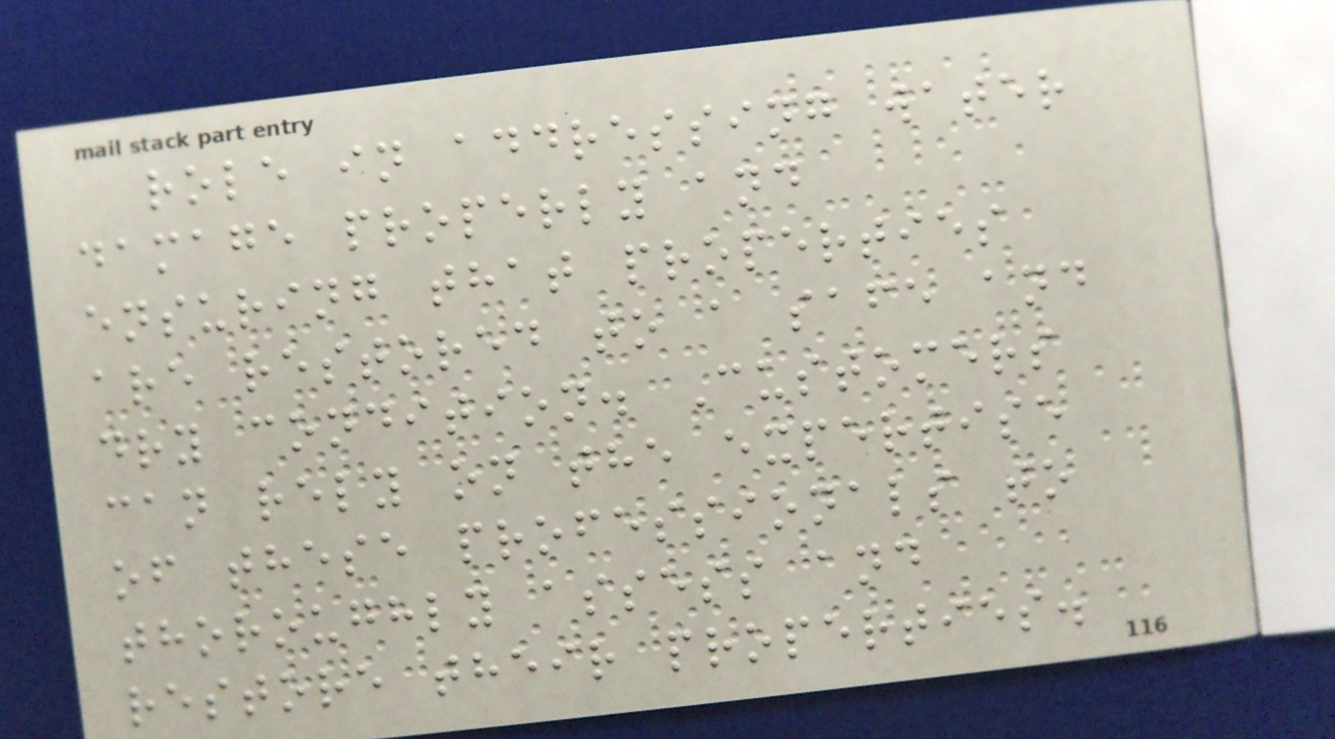role in addressing water
damage properly and
ensuring that properties
are restored to a safe and
dry condition. Customers
can rely on the expertise
of these professionals to
thoroughly assess and
restore their properties.
